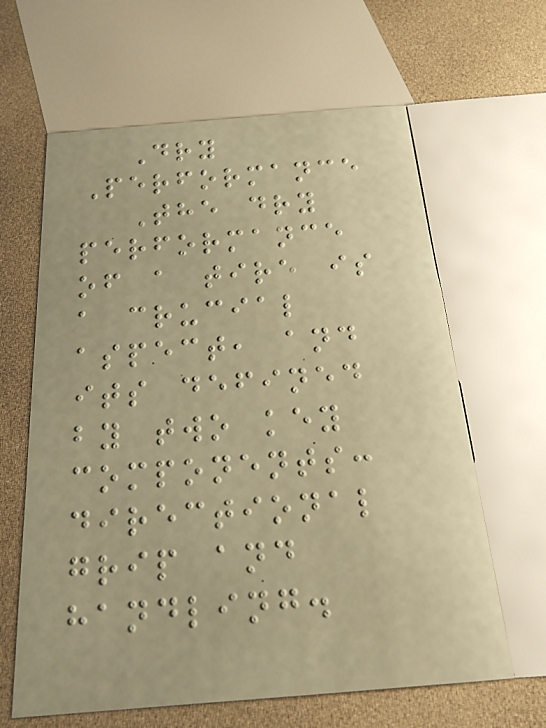Dry
Performance
The dry
performance
of a tire is
a crucial
aspect, and
its defined
by two key
components:
directional
grip and
handling.
